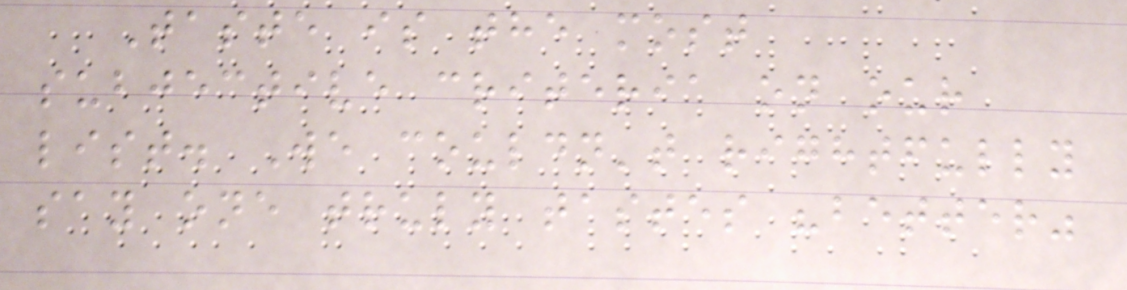Taste is the most
subjective criteria on our
list. We couldn't rightfully
say one truly tastes "better"
